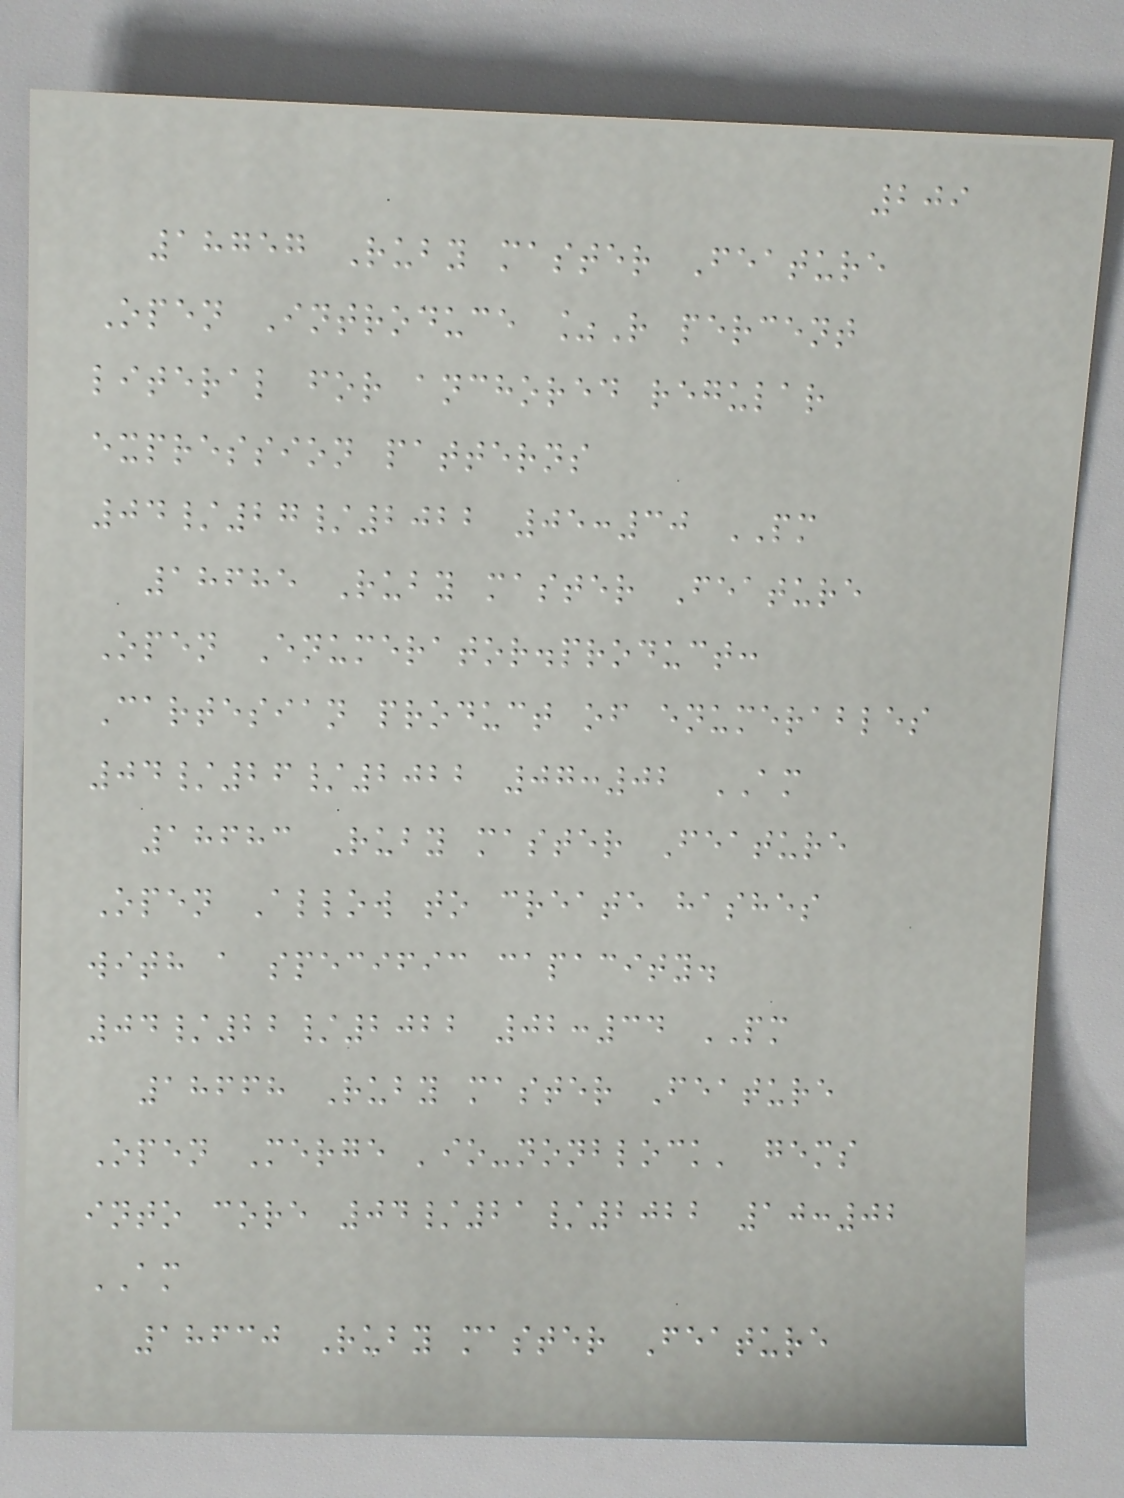209
18757 Ruby master Feature
Open Introduce %R percent
literal for anchored regular
expression patterns
04/27/2022 05:30 PM
18685 Ruby master Feature
Open Enumerator.product:
Cartesian product of enumerables
04/26/2022 07:02 AM
18683 Ruby master Feature
Open Allow to create hashes
with a specific capacity.
04/22/2022 02:34 PM
18668 Ruby master Feature
Open Merge 'io-nonblock' gems
into core 04/21/2022 10:02
AM
18630 Ruby master Feature
